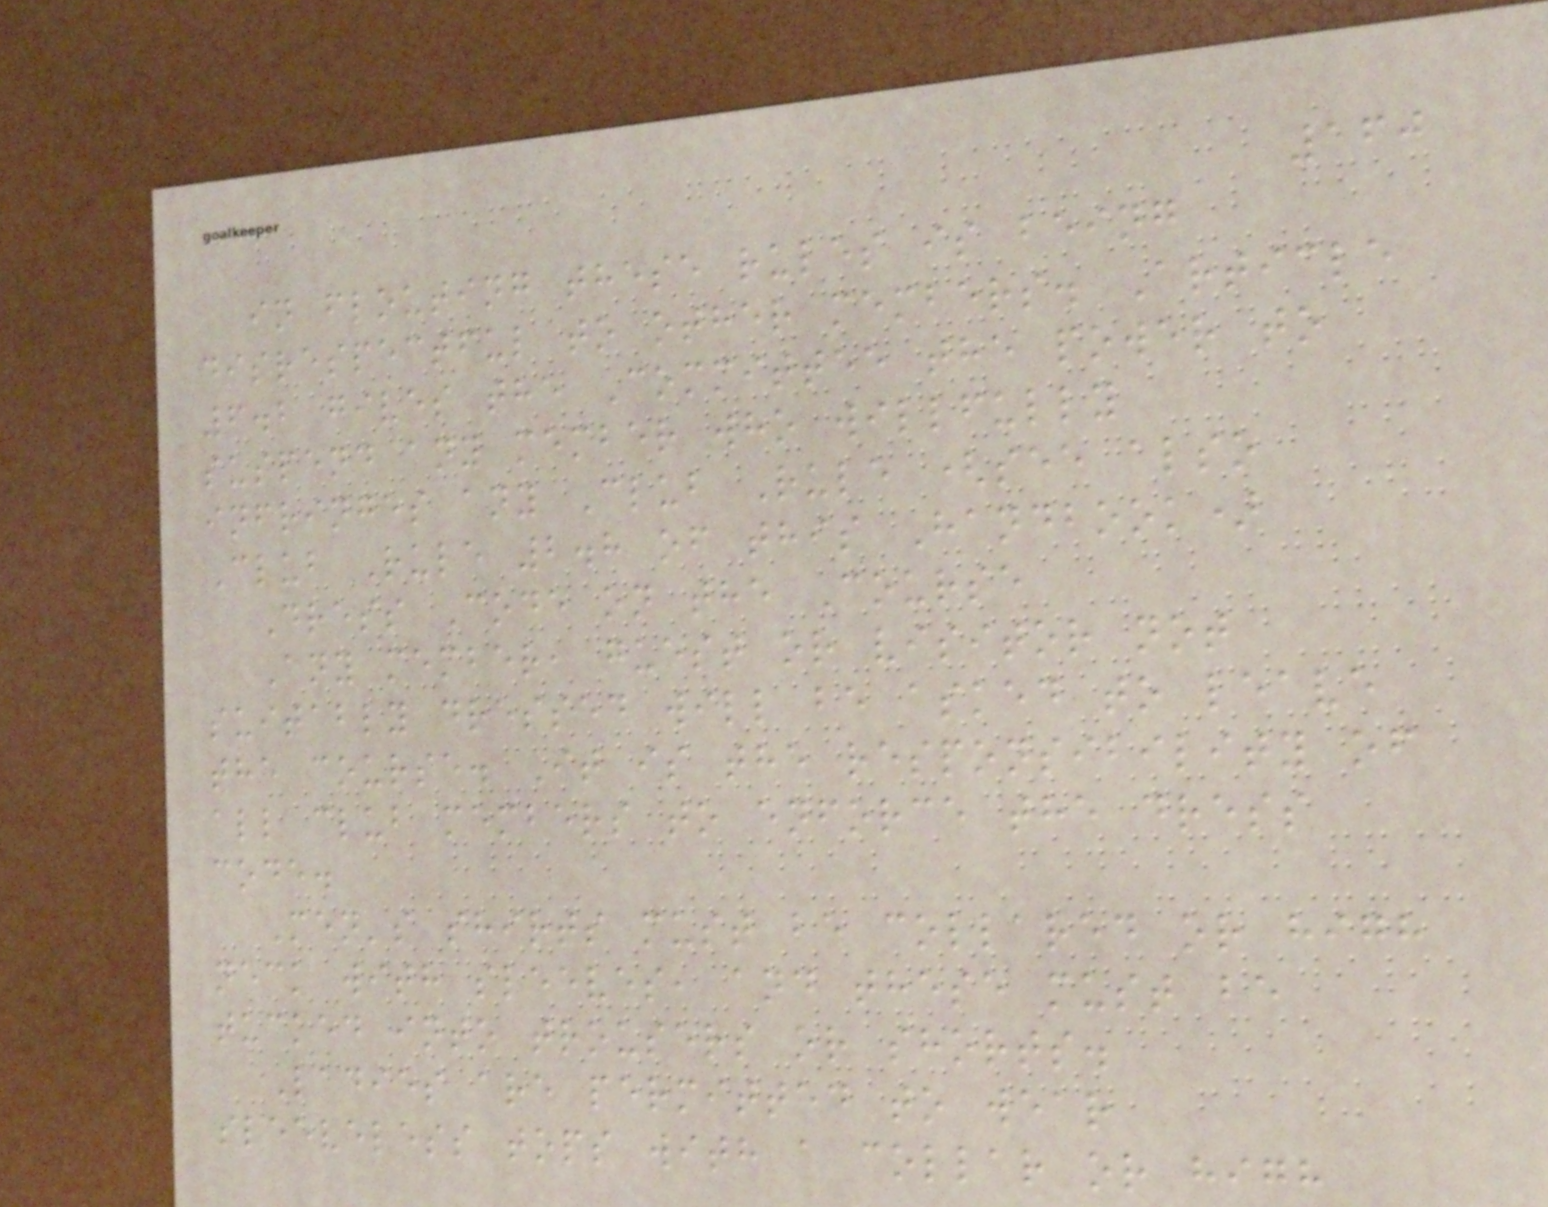160
in flouting these rules is being
disrespectful to other members. Article
6.2 gives the Committee the power to
suspend any member who willfully
infringes any Club Rule (see also
Club Rule 2.8 of this Handbook)
Dress Code on the Course
Any member, guest or visitor not
suitably dressed will be asked to leave
the course. It is the responsibility of
all club members to enforce the dress
code.
Men's shirts must be collared or high
neck with sleeves, and these must be
tucked into trousers or shorts.
Ladies are permitted to wear
sleeveless tops with a collar or high
